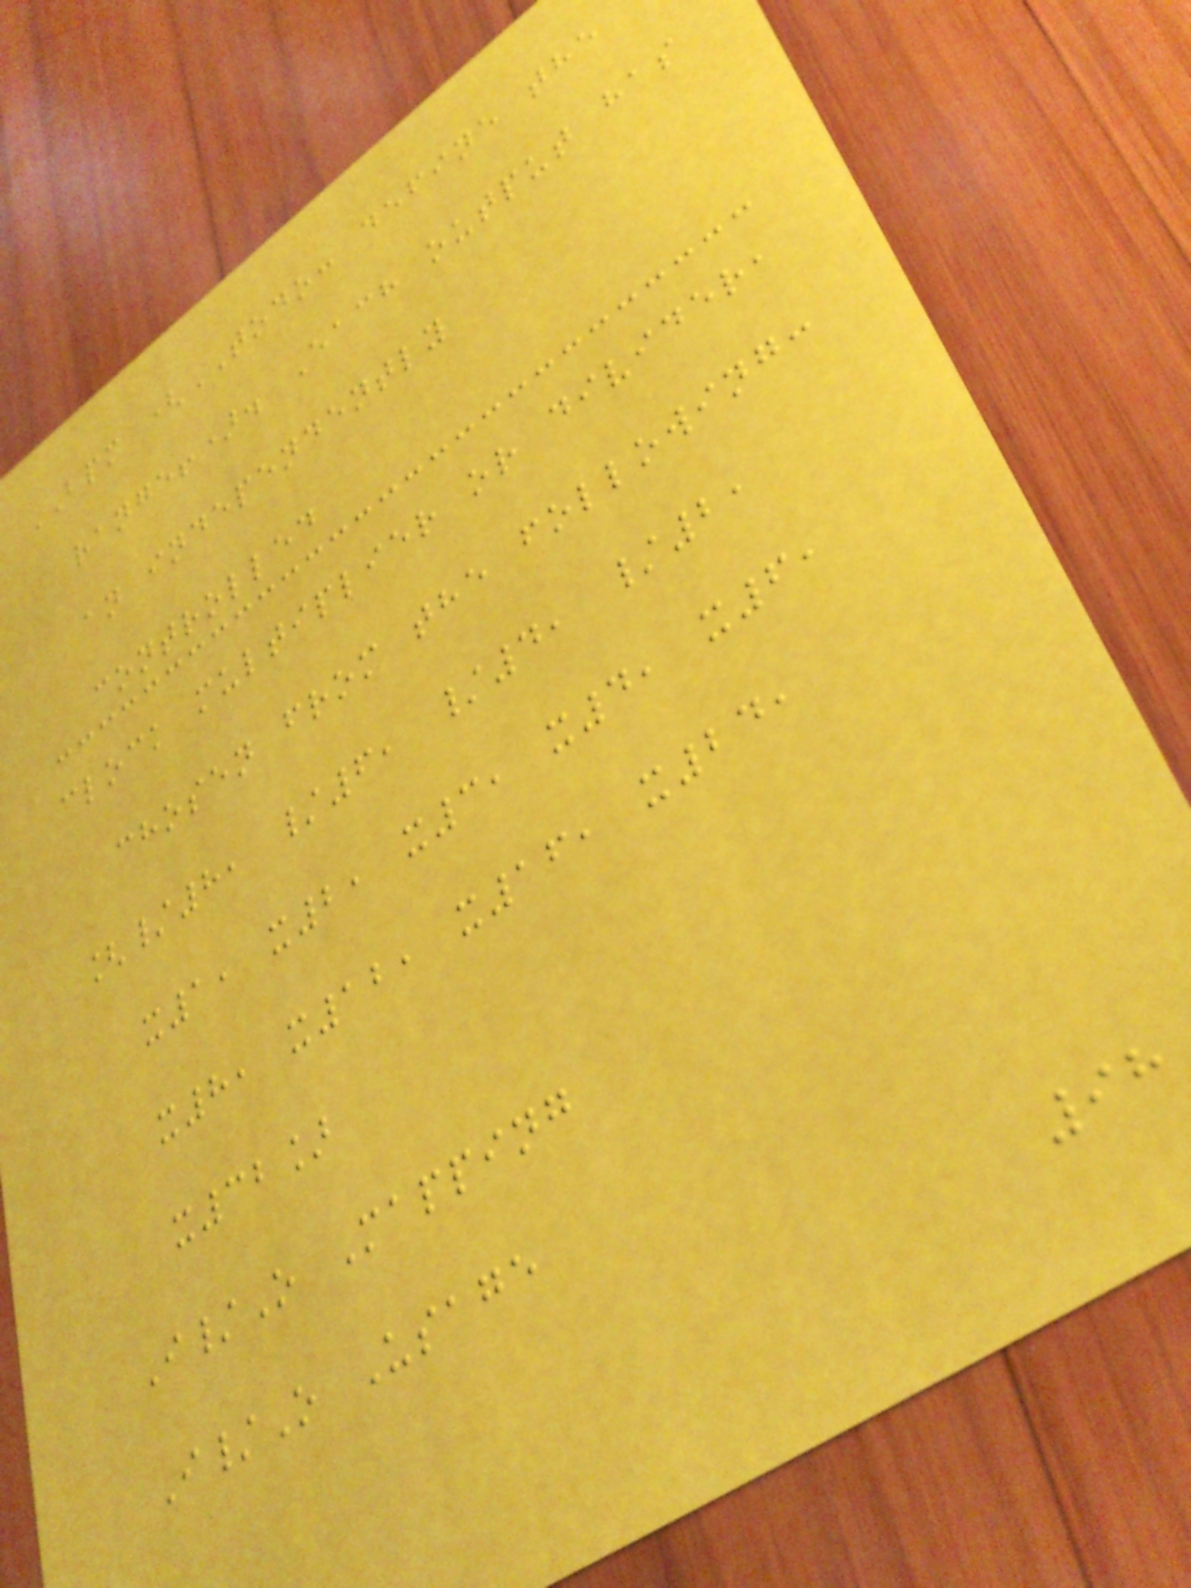BPM (TODO: define the
range!). Each output has
an independently
controlled
clock multiplier or divider,
chosen from the following:
[/8, /6, /4, /2,
x1, x2, x3, x4, x6,
x8, x12, x16, x24,
x32]
I/O Mapping
I/O Usage
98
